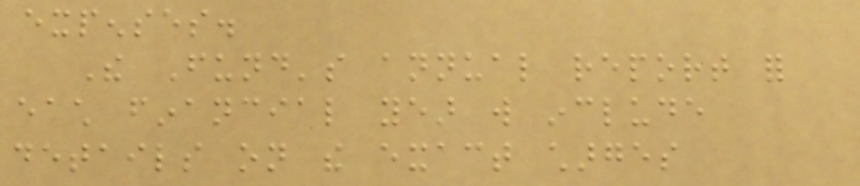expenses.
The Fund's annual report for
each financial year will include
details on the exact charges
